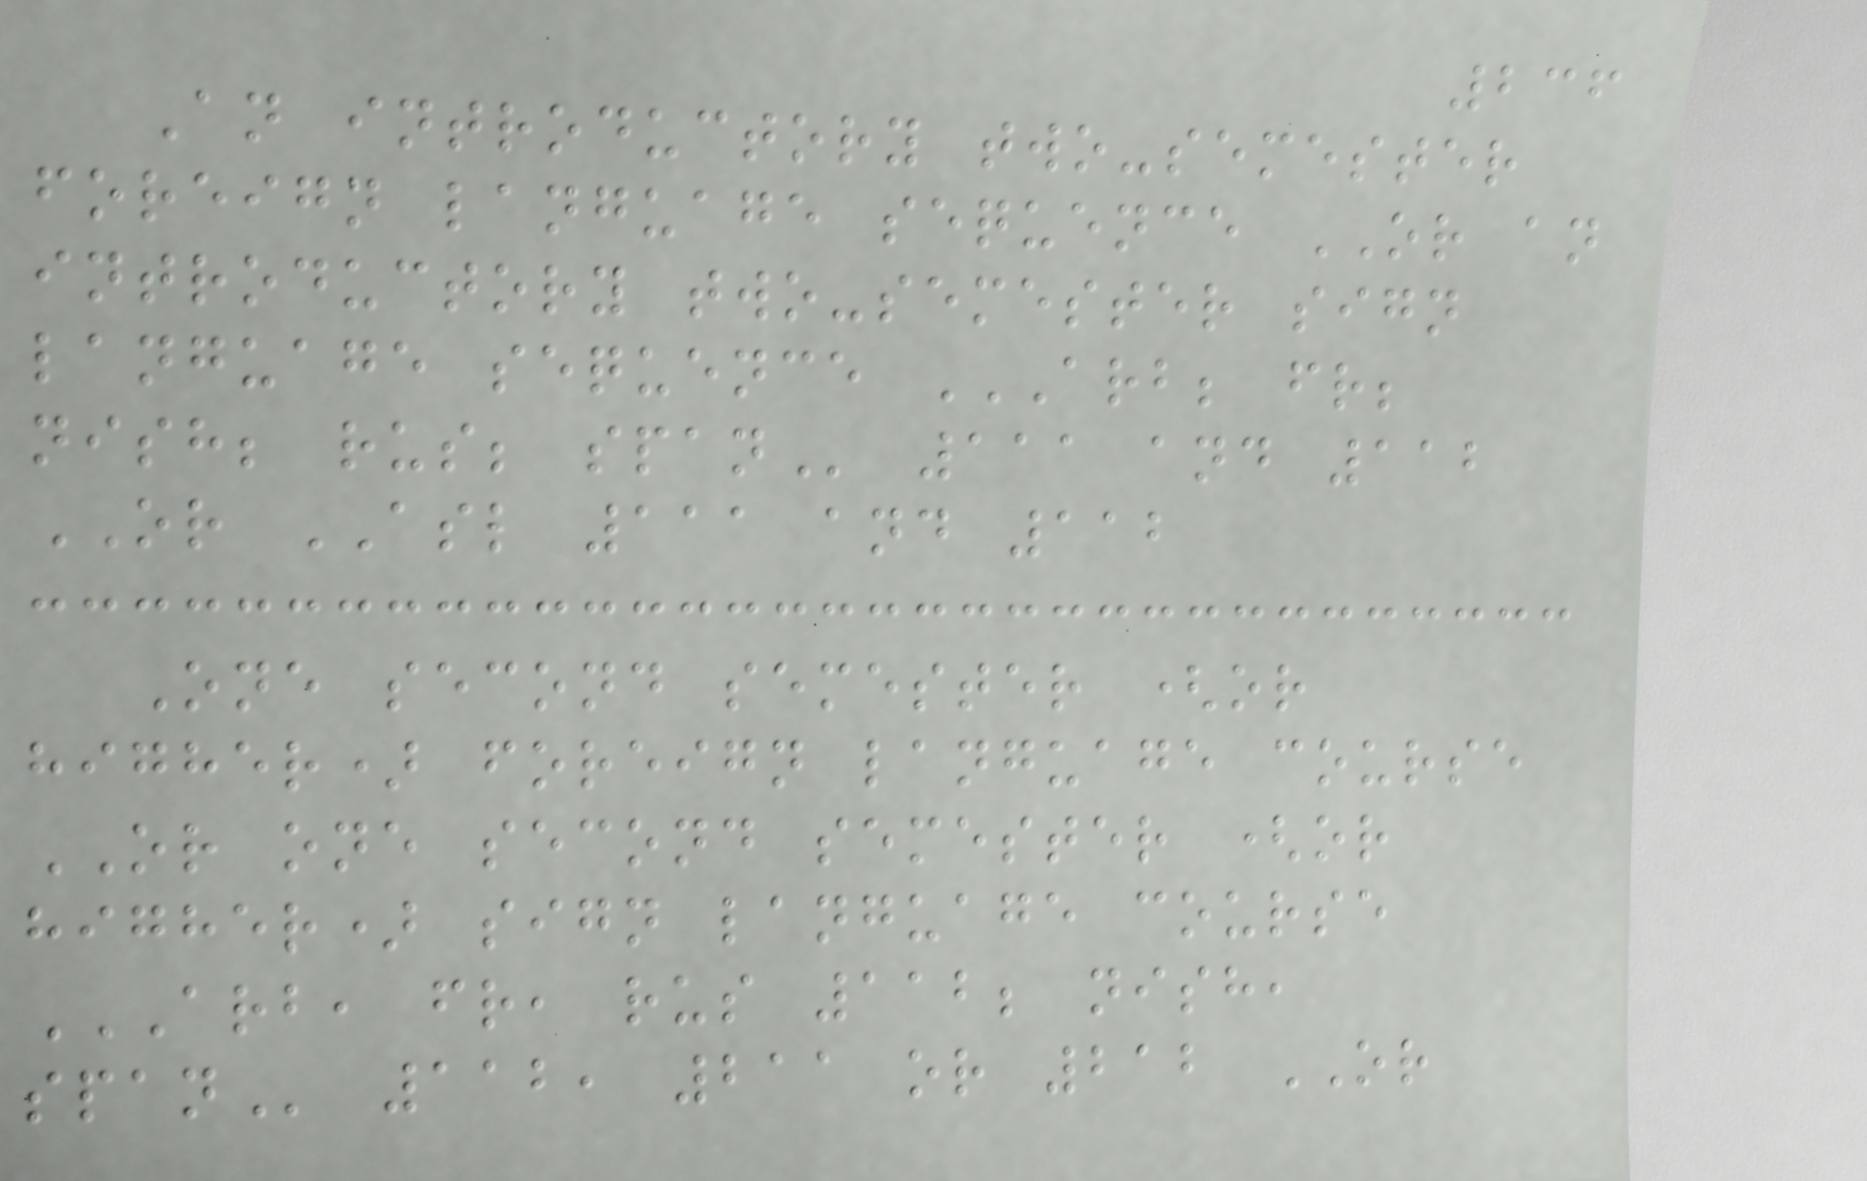236
An introductory two-semester
foreign language sequence OR an
introductory two-semester sign
language sequence ARB; FR;
NISH; RUS; SPAN 111 and 112
OR ASL 111 and 112
One second semester (or
higher) foreign language course
OR one second semester (or
higher) sign language course
ARB, FR, RUS 112; NISH,
SPAN 112, 211 or 212 OR
